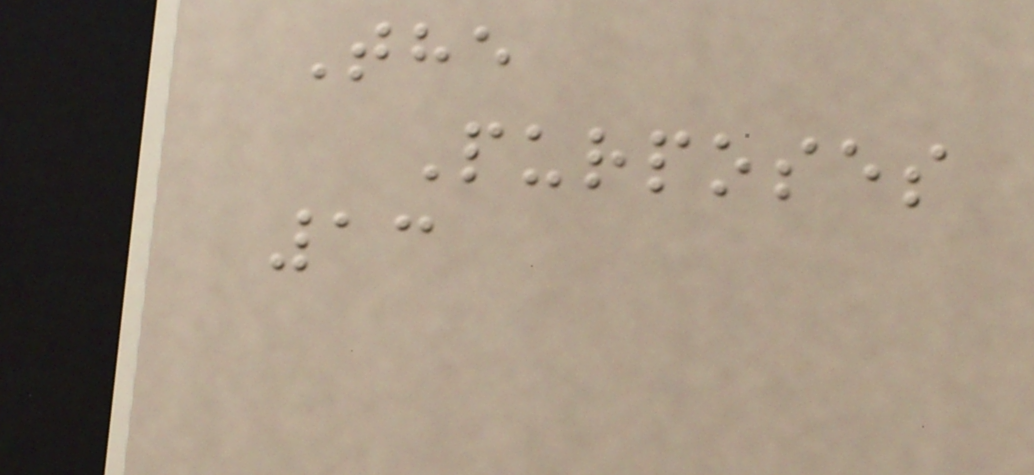The
Purposes
13
